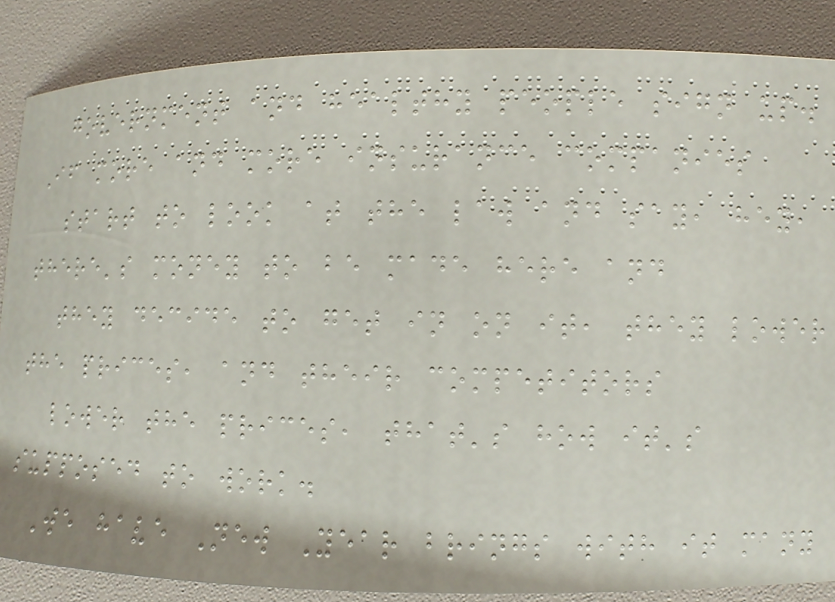government and healthy people sign up.
If more and more insurance companies
start to look at the law and say, hey,
there's money to be made here and
they decide to get in on it, they lower
the prices, and their competitors
lower the prices, that's how it's
supposed to work.
We have New Year brings with it many
